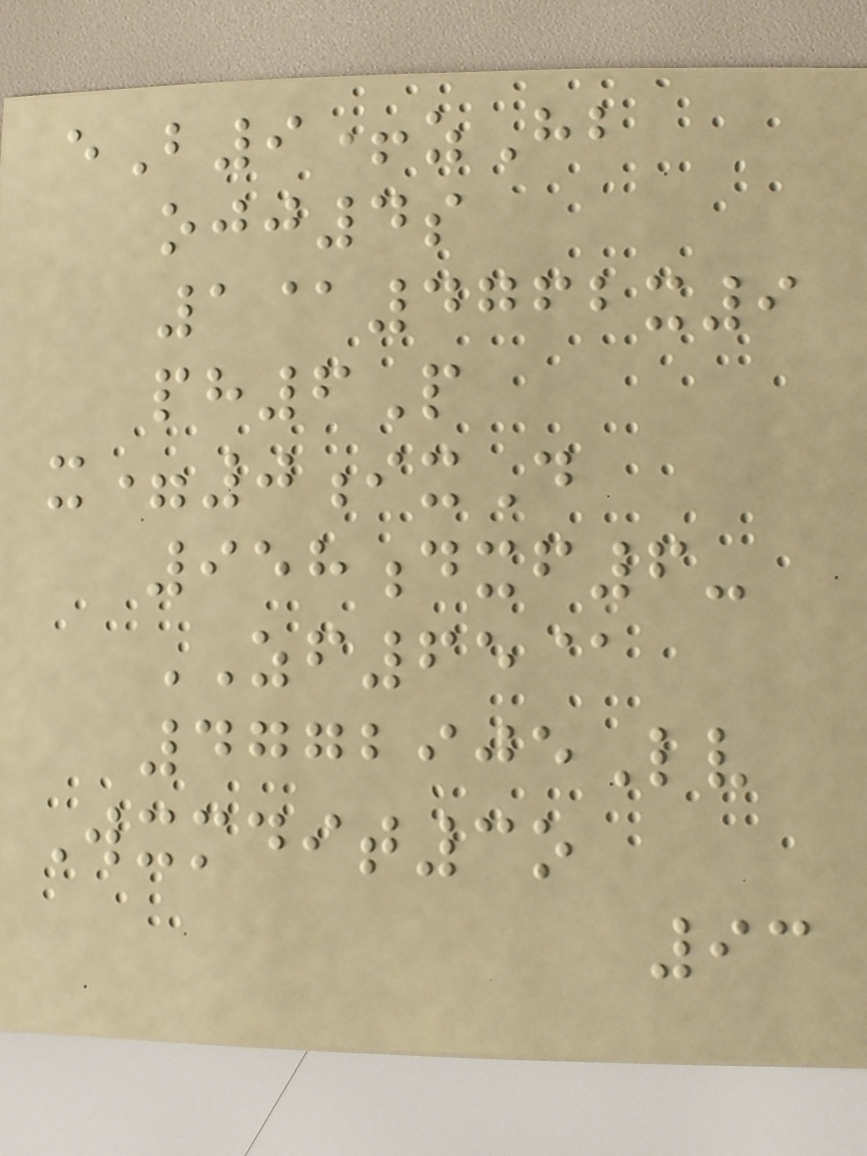eB9+zHb
ojj4s
1@4762x9
ph6P
x=0ixD
958dxf6-
ZF65@
4772905Lv
Wxmdit3o
93
